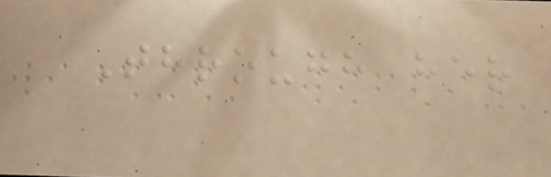Through her
